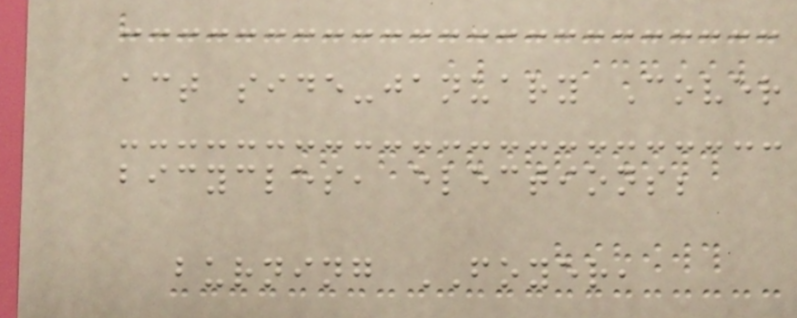act side-january Cover
bicycles, elections;
burning FOYER,
